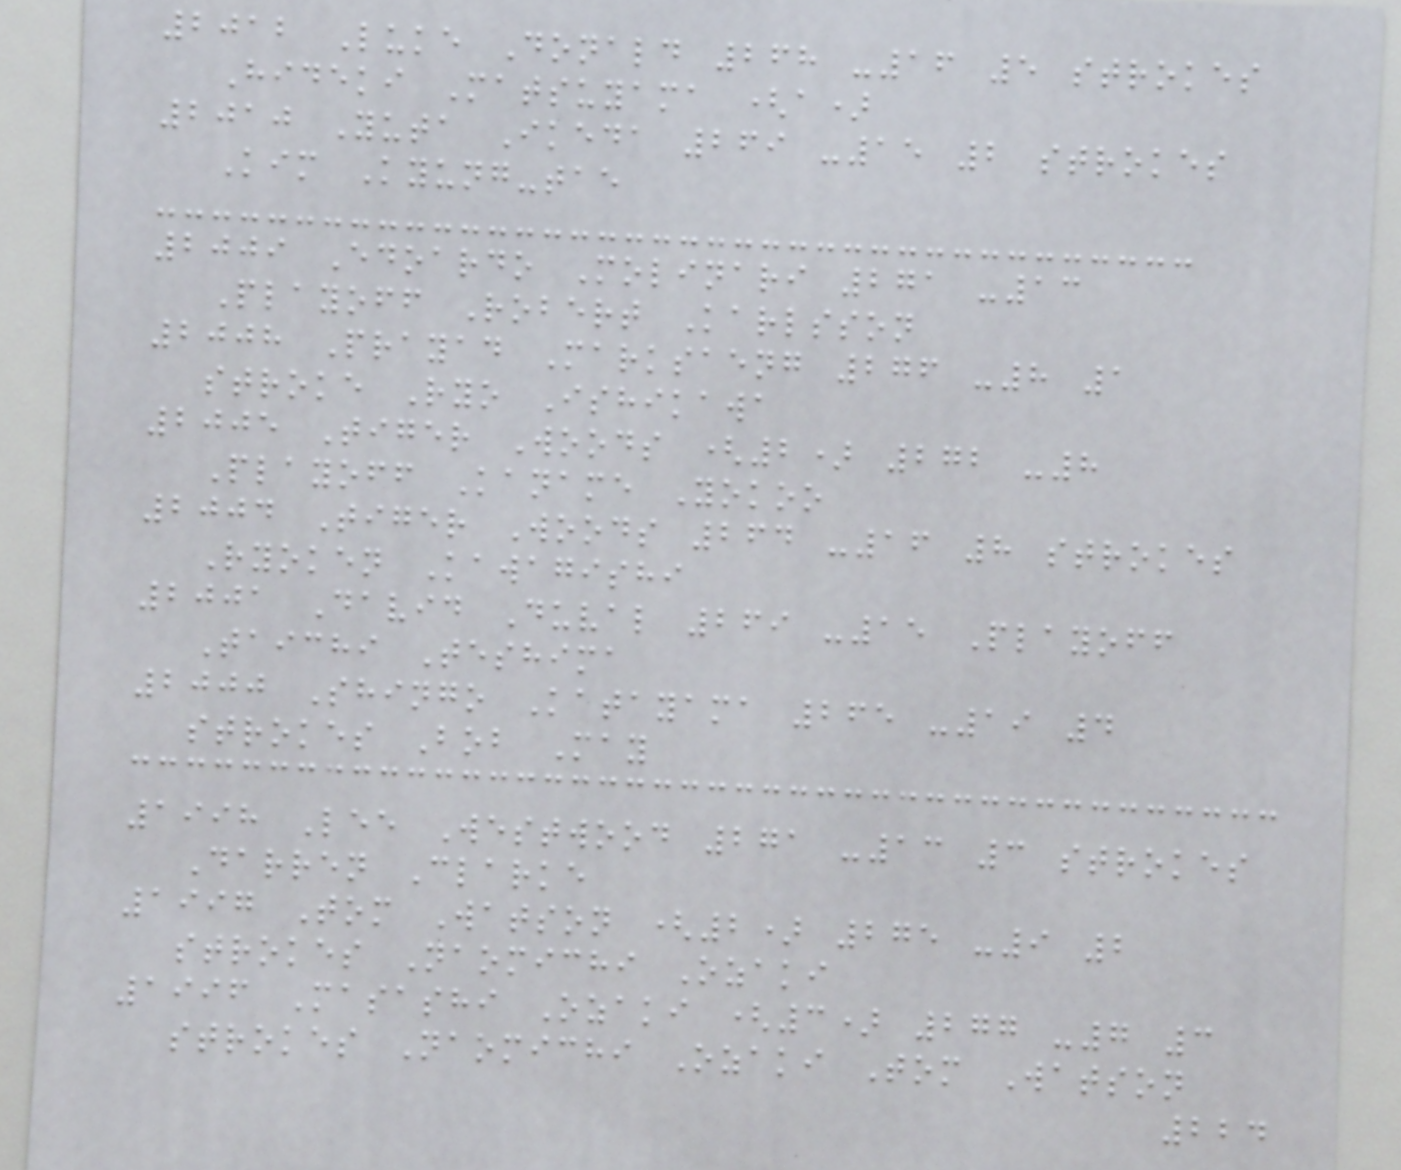2012 Luke Donald 268 -16 5 strokes
Hideki Matsuyama (a)
2010 Yuta Ikeda 269 -15 2 strokes
Kim Kyung-tae
2009 Edoardo Molinari 271 -13
Playoff Robert Karlsson
2008 Prayad Marksaeng 276 -8 1
stroke Ryo Ishikawa
2005 Tiger Woods (2) 272 -8
Playoff Kaname Yokoo
2004 Tiger Woods 264 -16 8 strokes
Ryoken Kawagishi
2001 David Duval 269 -15 Playoff
Taichi Teshima
2000 Shingo Katayama 265 -19 4
strokes Bob May
1998 Lee Westwood 271 -13 3 strokes
Darren Clarke
1997 Tom Watson (2) 275 -9 2
strokes Naomichi Ozaki
1996 Masashi Ozaki (3) 277 -7 3
strokes Naomichi Ozaki Tom Watson
224
